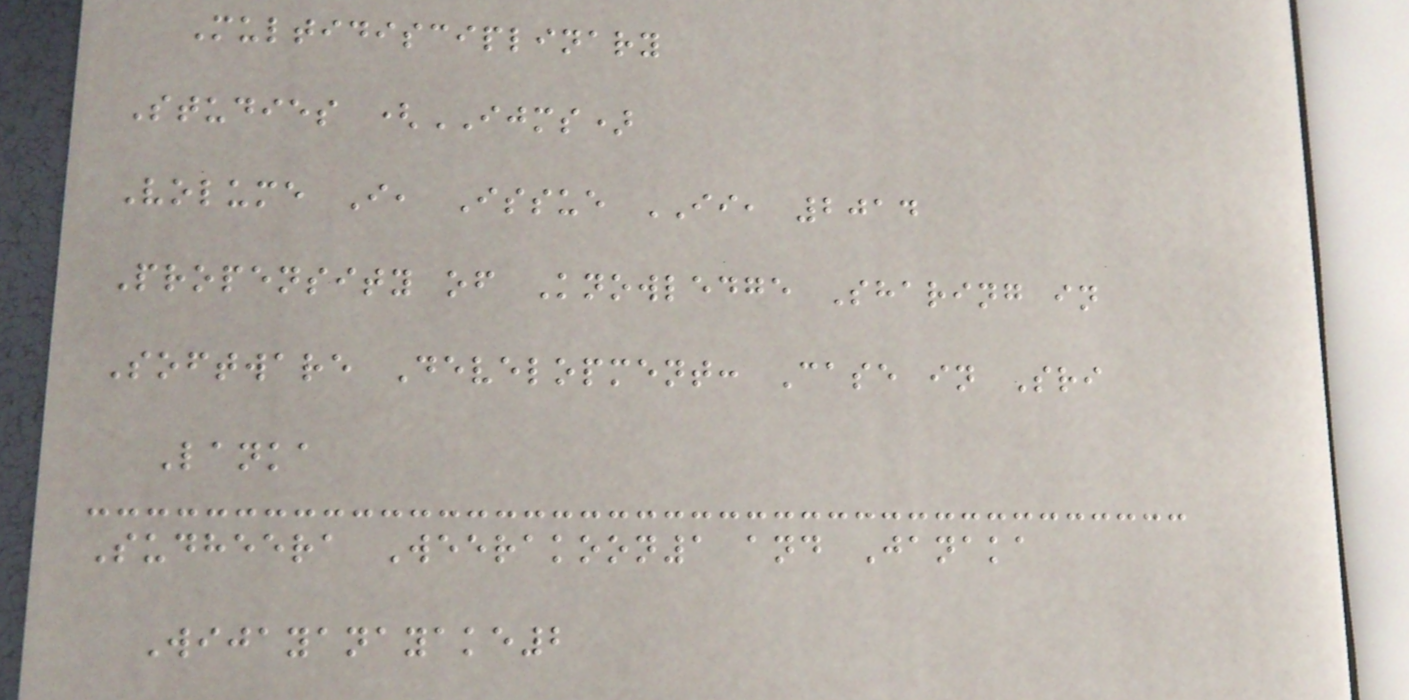Multidisciplinary
Studies (IJMS)
Volume I, Issue II, 2014
Propensity of Knowledge Sharing in
Software Development: Case in Sri
Lanka
Sudheera Weerakoon1 and Janaka
Wijayanayake2
